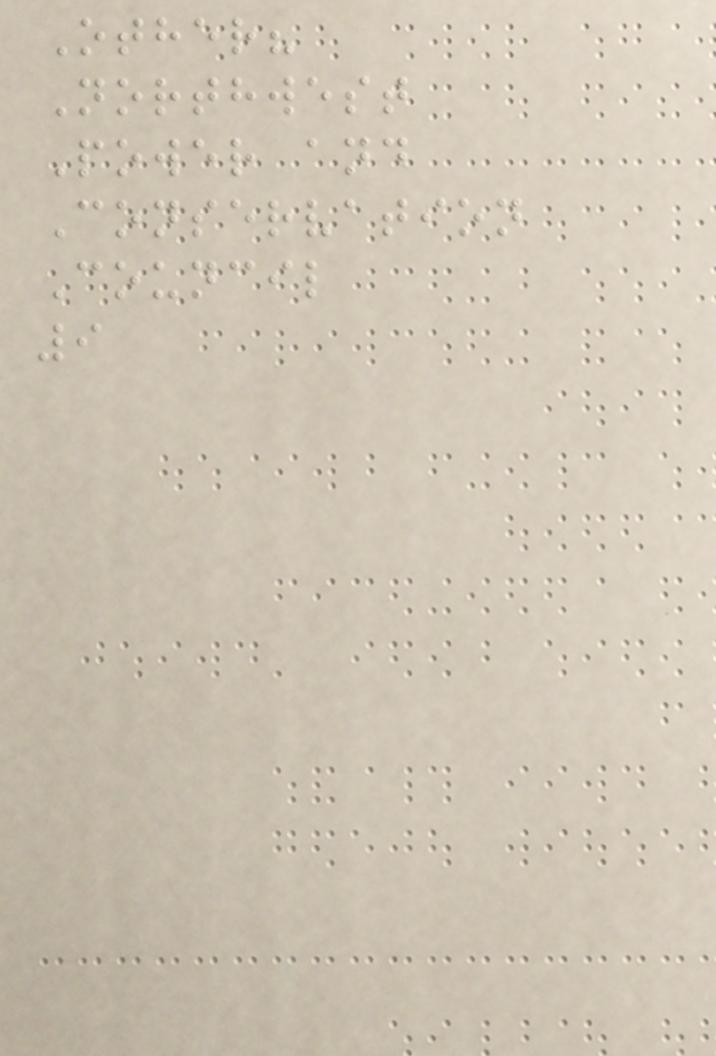Other?
Northwest
Power and
Conservation
Council
9
